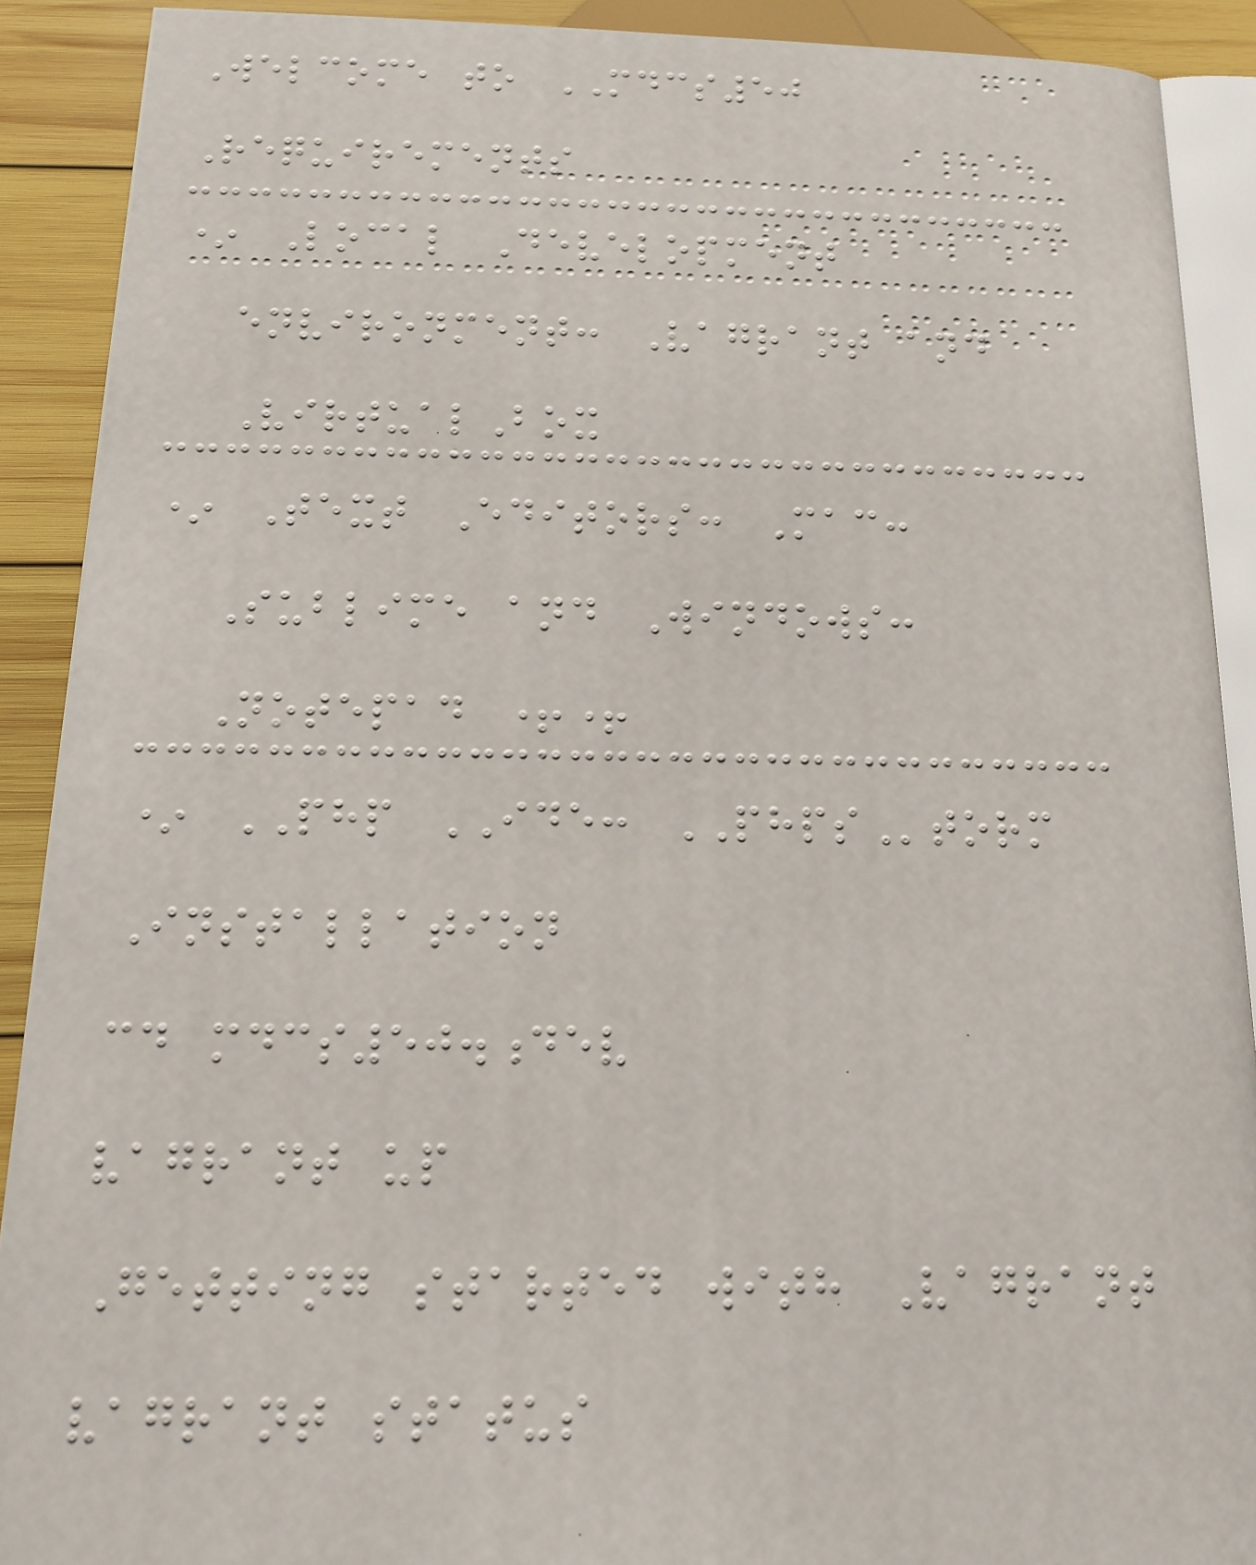Welcome to MDCS50
Requirements
* Local Development
environment: Vagrant and
VirtualBox
* Text Editors: Mac:
Sublime and Windows:
Notepad ++
* PHP IDE: PHPStorm
Installation
cd mdcs50.dev
vagrant up
Getting started with Vagrant
vagrant status
